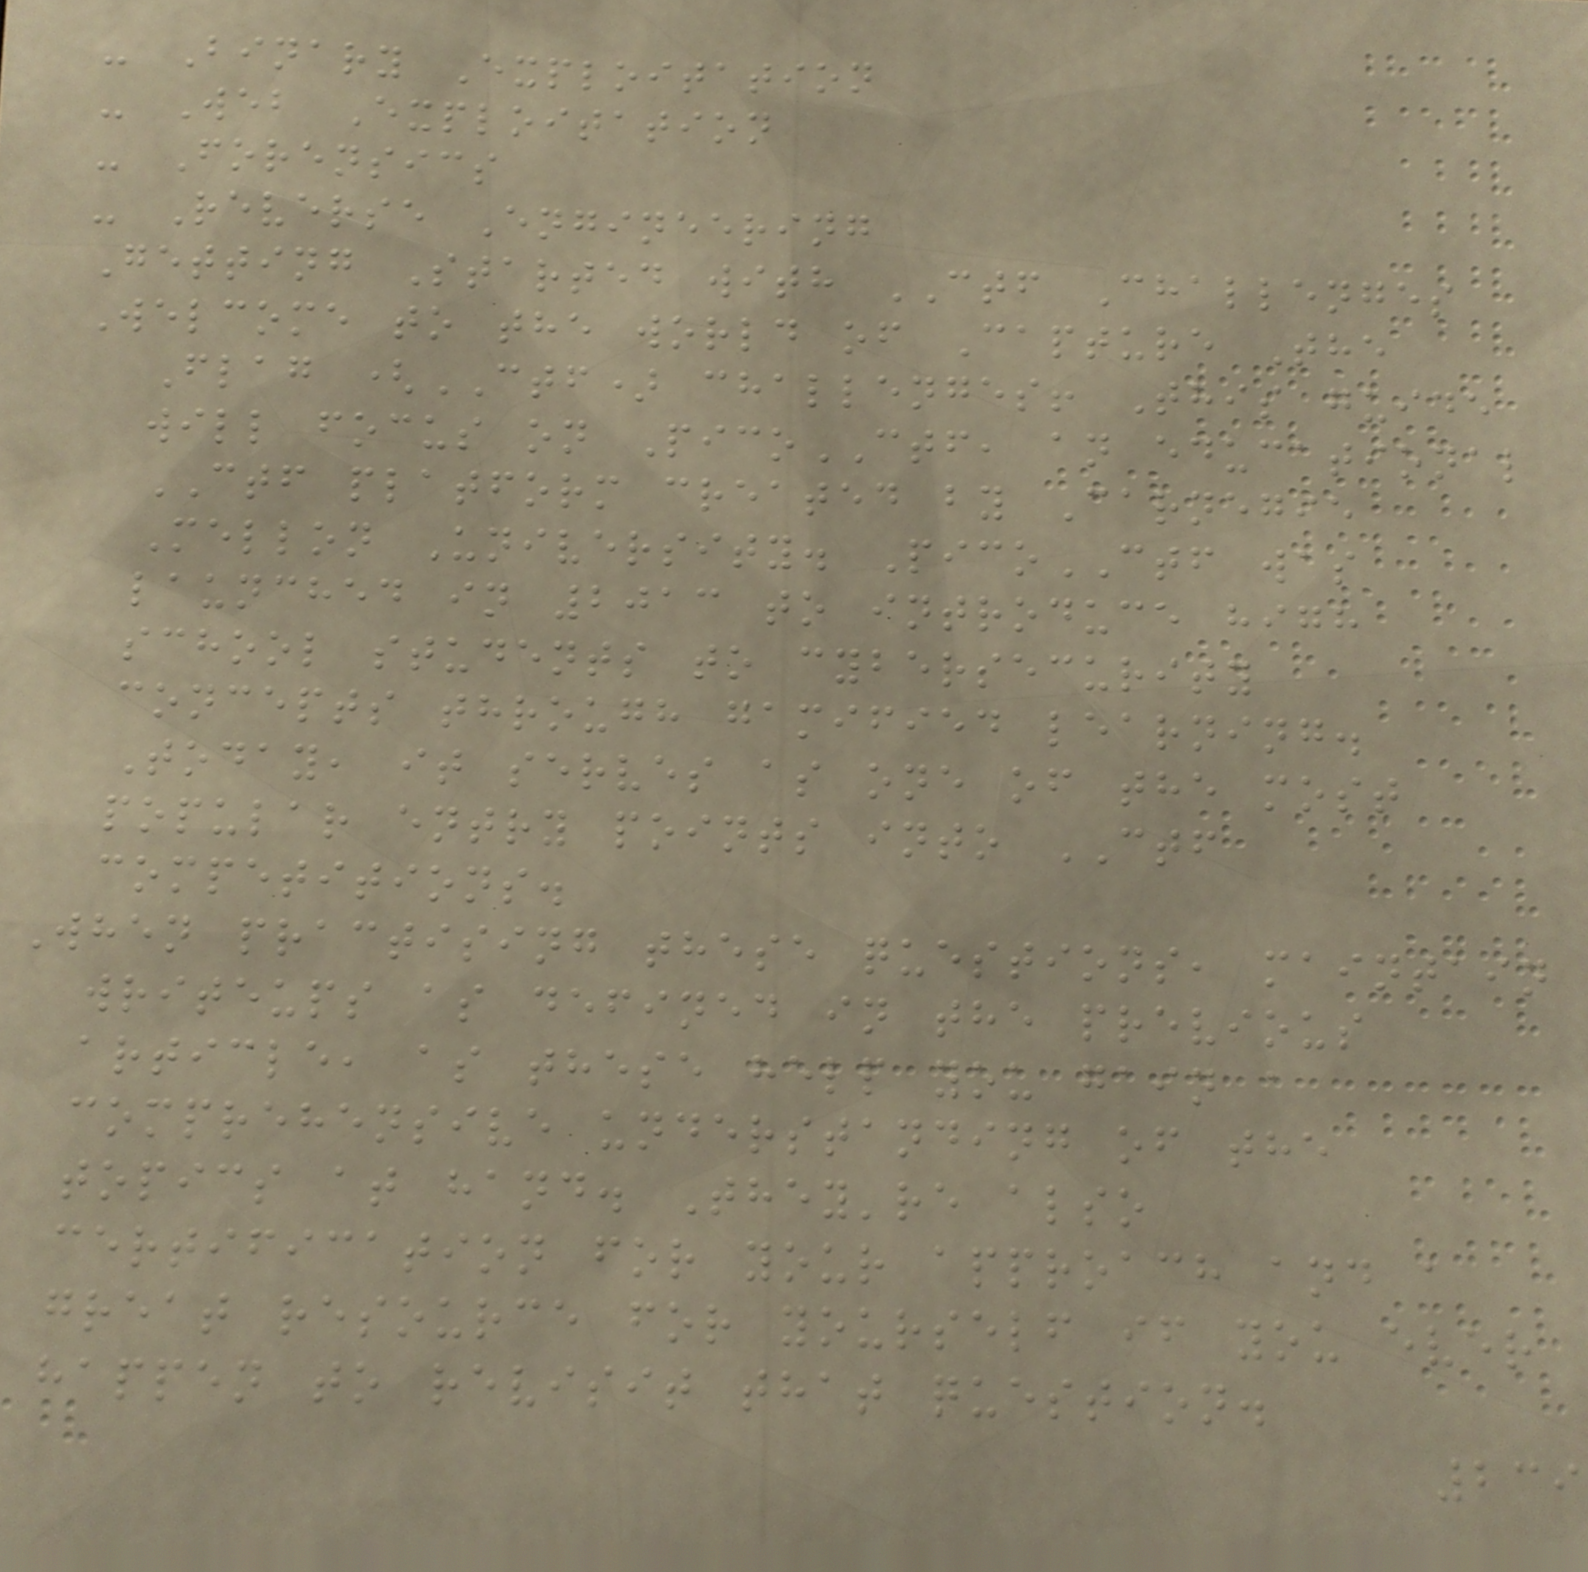- Binary Exploitation
- Web Exploitation
- Forensics
- Reverse Engineering
Getting Started with CTF Challenges
Welcome to the world of Capture The
Flag (CTF) challenges! This guide
will focus on PicoCTF, an educational
CTF platform created by Carnegie
Mellon University. PicoCTF was
launched in 2013 to introduce high
school students to cybersecurity
concepts through gamified learning.
Today, it serves as one of the most
popular entry points into CTF
competitions.
When practising these questions, maintain
writeups as defined in the previous
article, as these help you gain a
comprehensive understanding of the
topics at hand. They're also
certification for your approach and a
great resource for yourself if you ever
happen to revisit that question.
239
